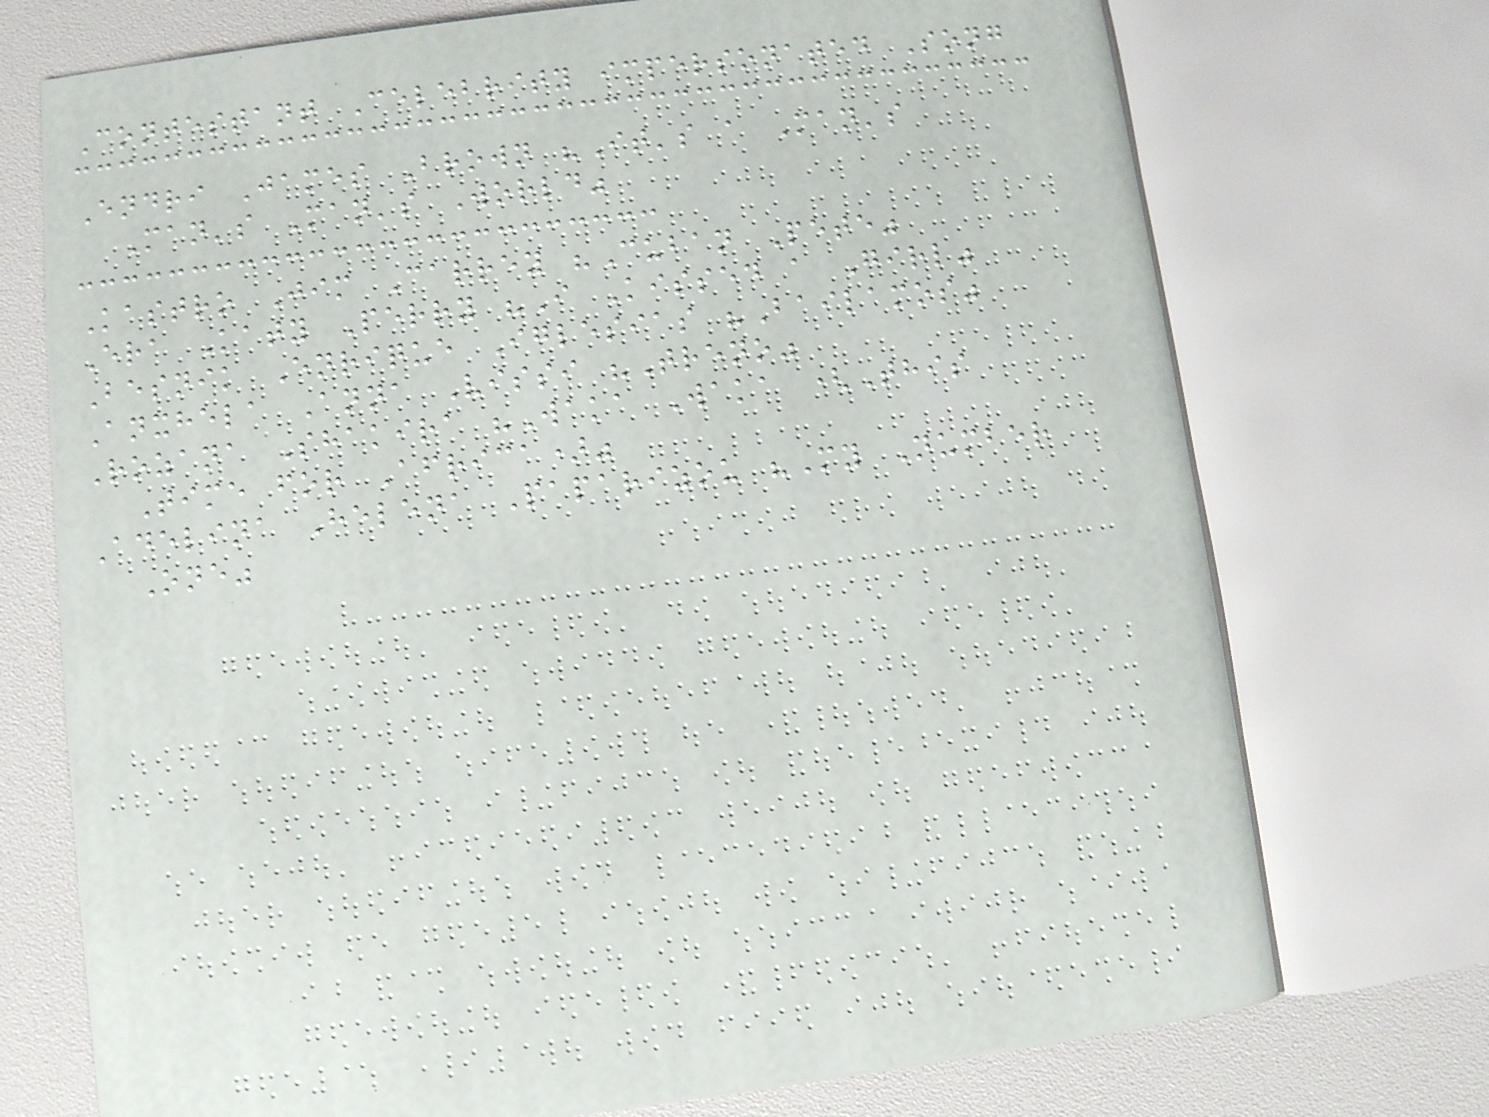Contestant Celebrity impersonated Song
Endri James Brown "It's a Man's
Man's Man's World"
Kastro Jim Carrey "Cuban Pete"
Era Katy Perry "I Kissed a Girl"
Besnik Enrique Iglesias "Bailamos"
Anxhela Anna Vissi "Treno"
Rozana Shakira "Waka Waka (This
Time for Africa)"
Adelina Helena Paparizou "My Number
One"
